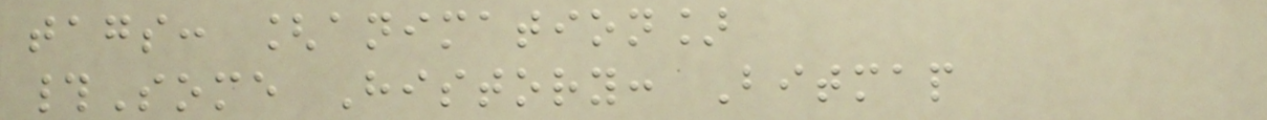tags: [animation]
#Some History: Bitmap
